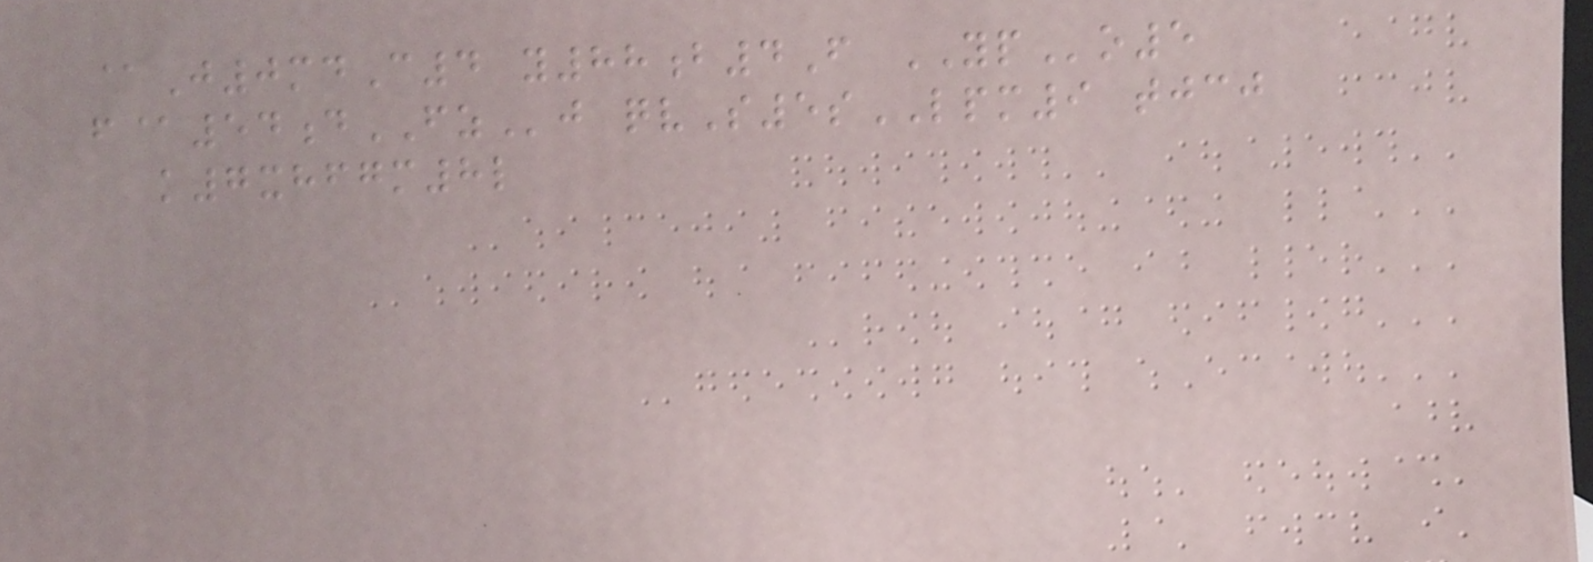@J0mdC4 y88b4F YPo5
f@54dFZj qvS5sLPM9 tjcj
k7xhfgm8l
